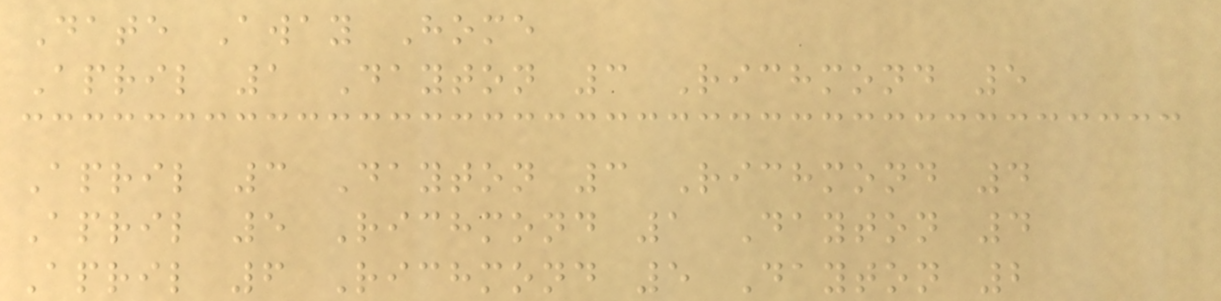Date Away Home
April 1 Dayton 3 Richmond 5
April 3 Dayton 3 Richmond 4
April 5 Richmond 1 Dayton 4
April 6 Richmond 5 Dayton 2
